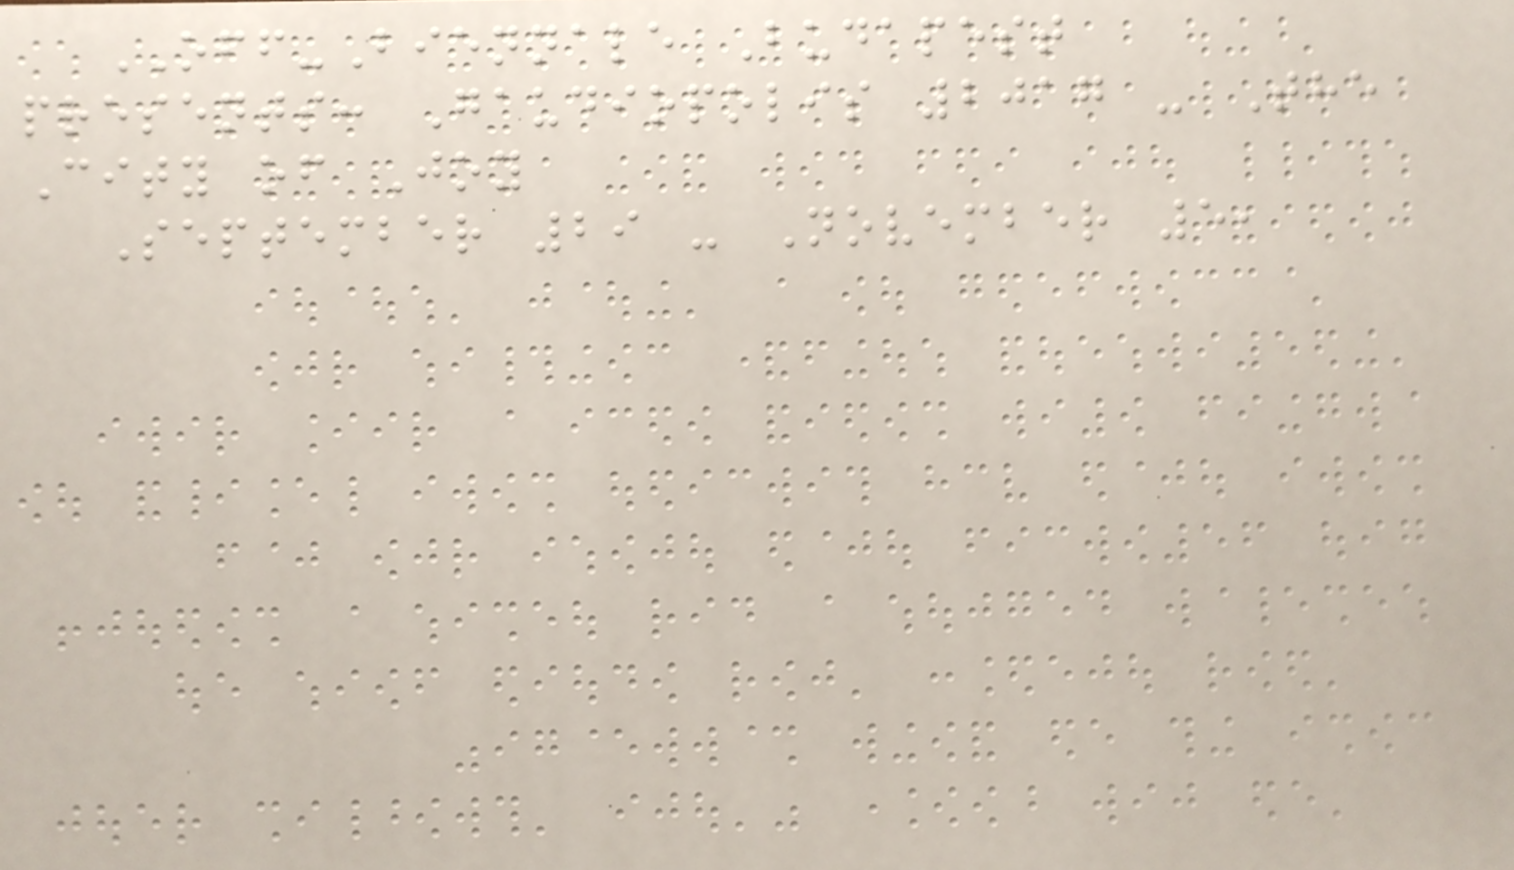OFF-Biennale Budapest
presents: Gaudiopolis 2017 - The
City of Joy
September 29 - November 5,
